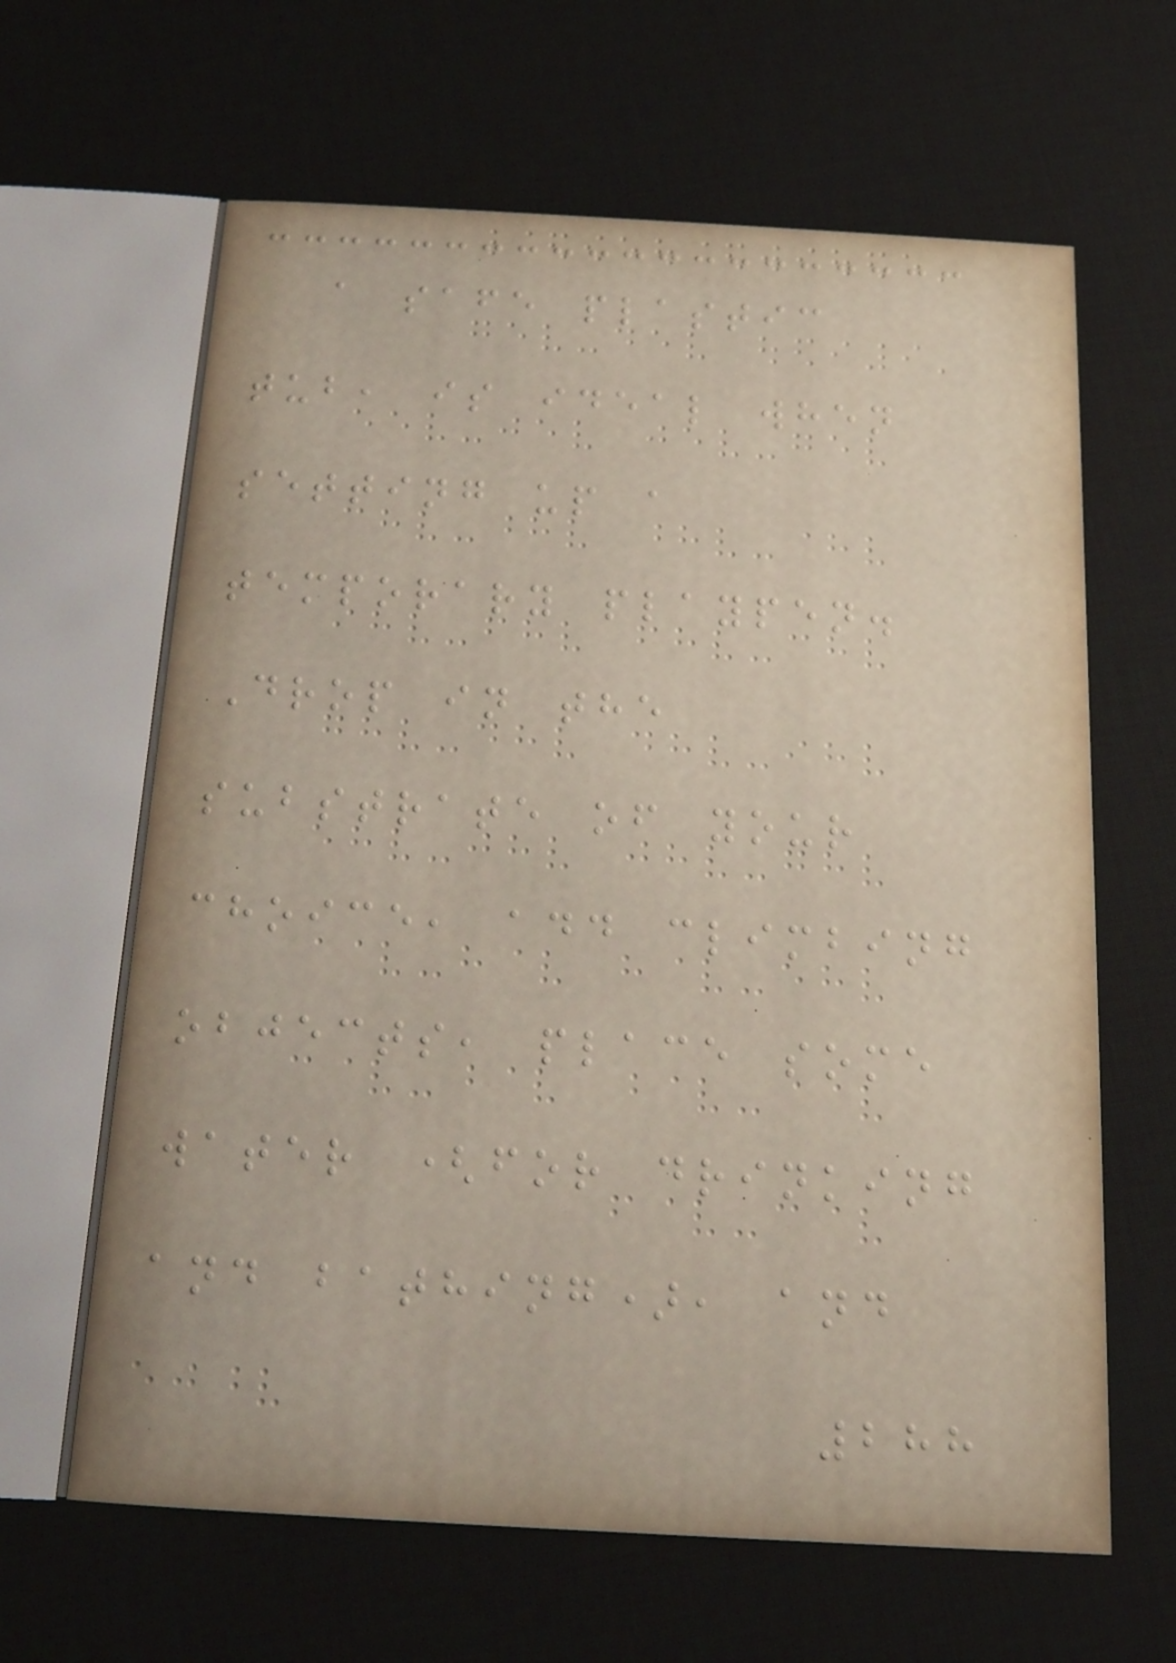a safe plastic
tub, is ideal when
setting up a
temporary playpen.
Drop in the
substrate of your
choice, add climbing
objects, place some
water (for drinking
and bathing), and
288
